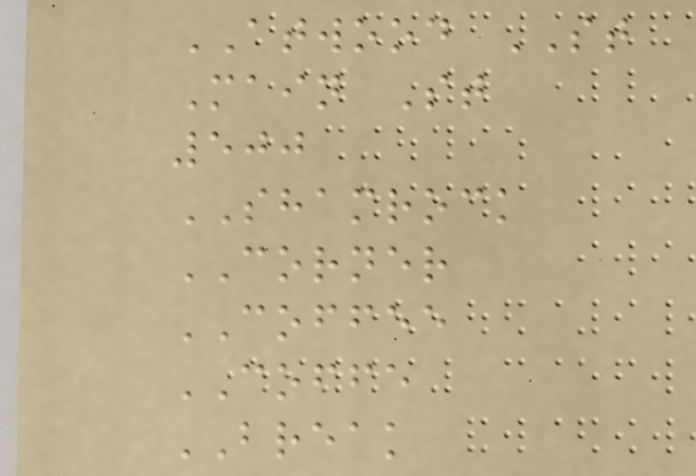ATWOOD ST
Main St
500
SHAMROCK
CORNER
COFFEE
COFFE
BREAK
